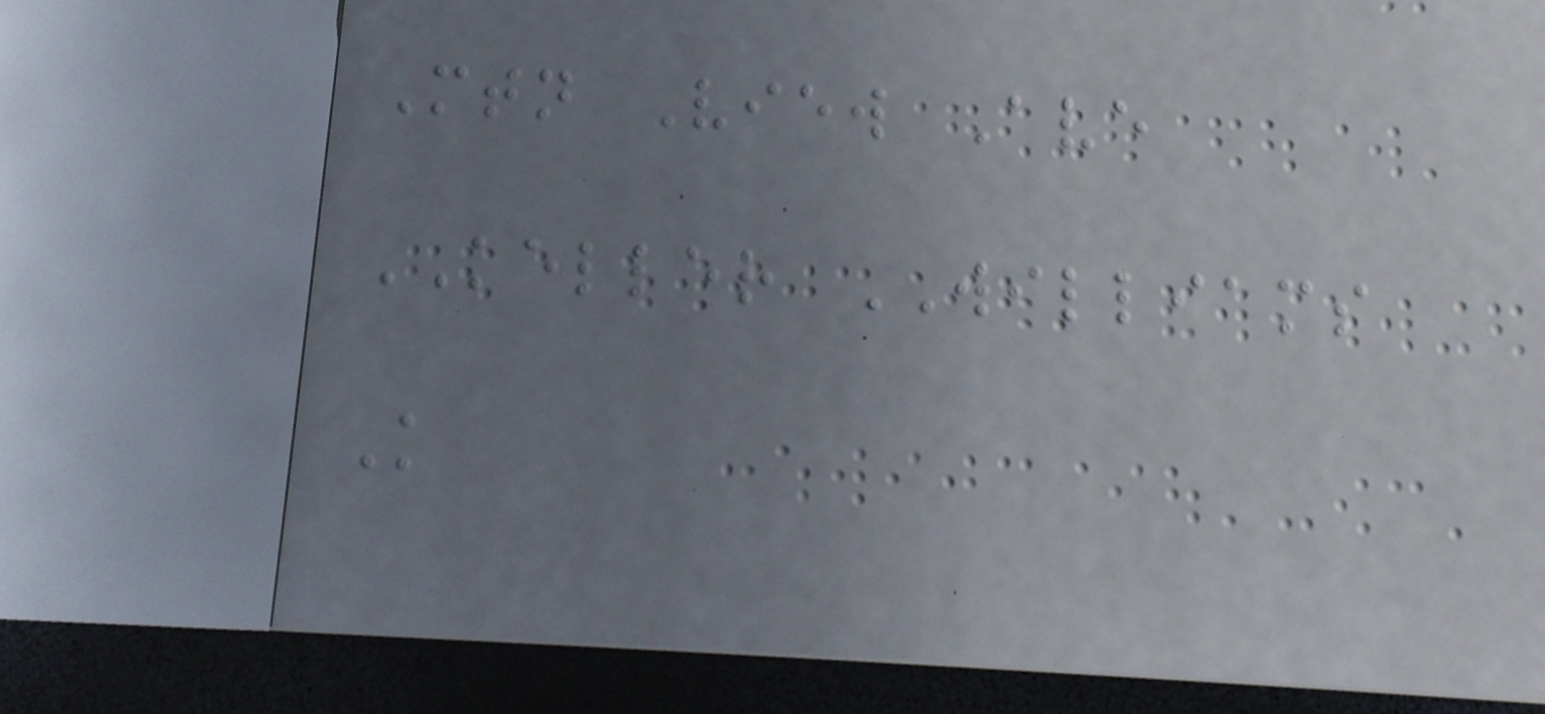Mtn View Ave
KELLER WILLIAMS
K
